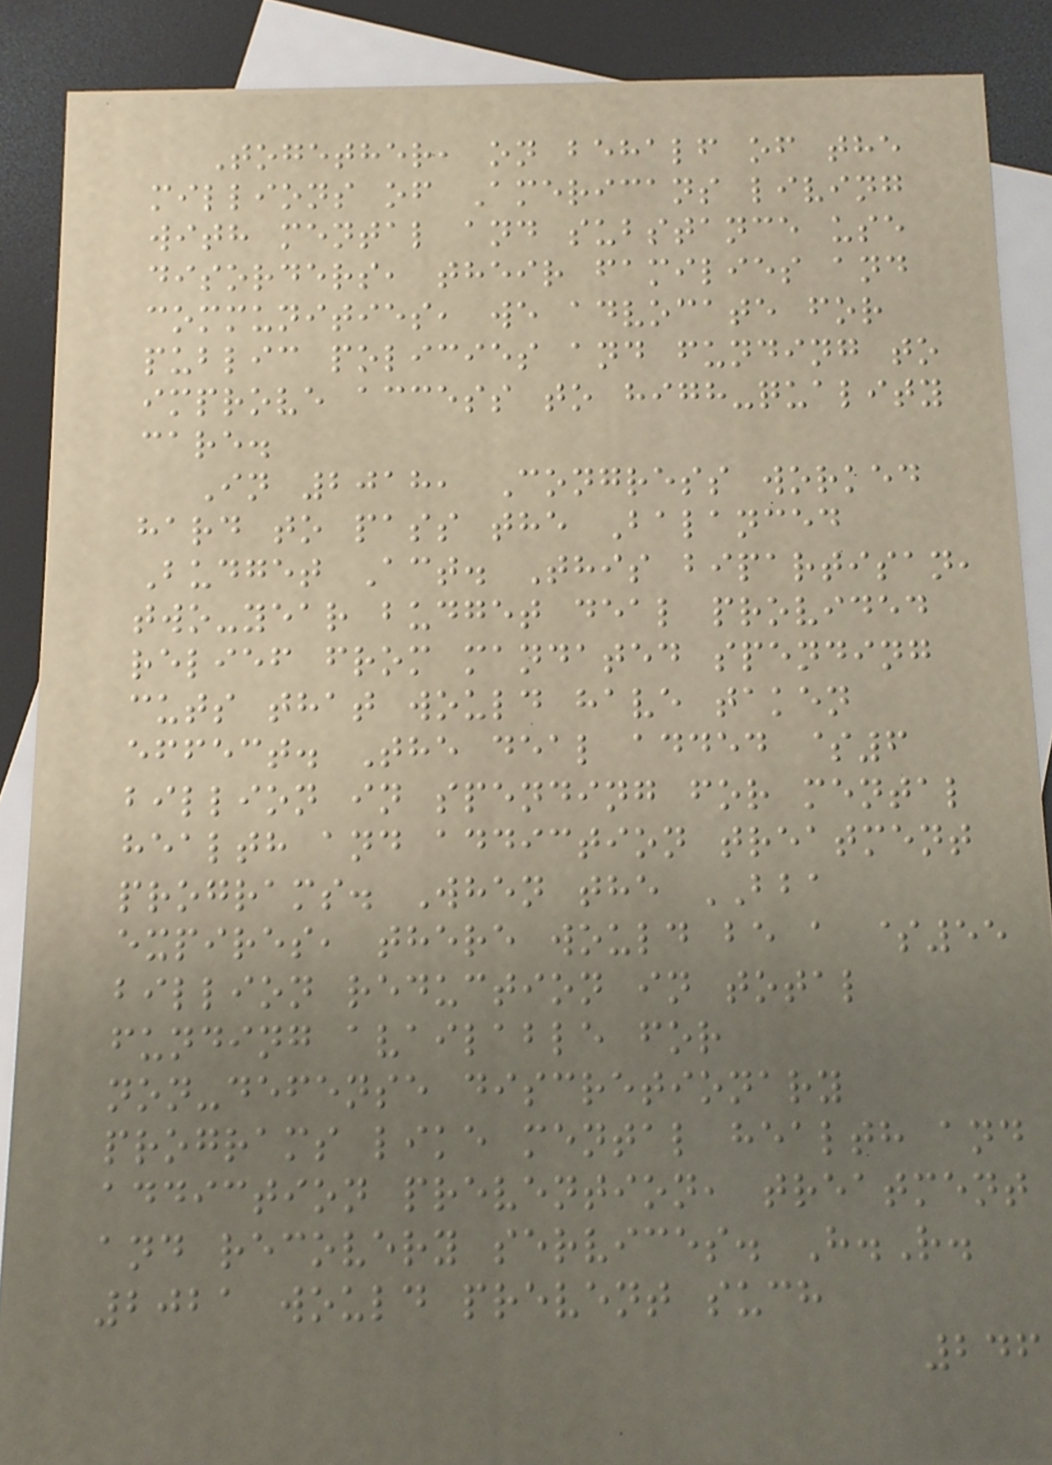Together, on behalf of the
millions of Americans living
with mental and substance use
disorders, their families and
communities, we advocate for
public policies and funding to
improve access to high-quality
care.
In 2018, Congress worked
hard to pass the Balanced
Budget Act. This bipartisan,
two-year budget deal provided
relief from mandated spending
cuts that would have taken
effect. The deal added $6
billion in spending for mental
health and addiction treatment
programs. When the BBA
expires, there would be a $55
billion reduction in total
funding available for
non-defense discretionary
programs like mental health and
addiction prevention, treatment
and recovery services. H.R.
2021 would prevent such
246
